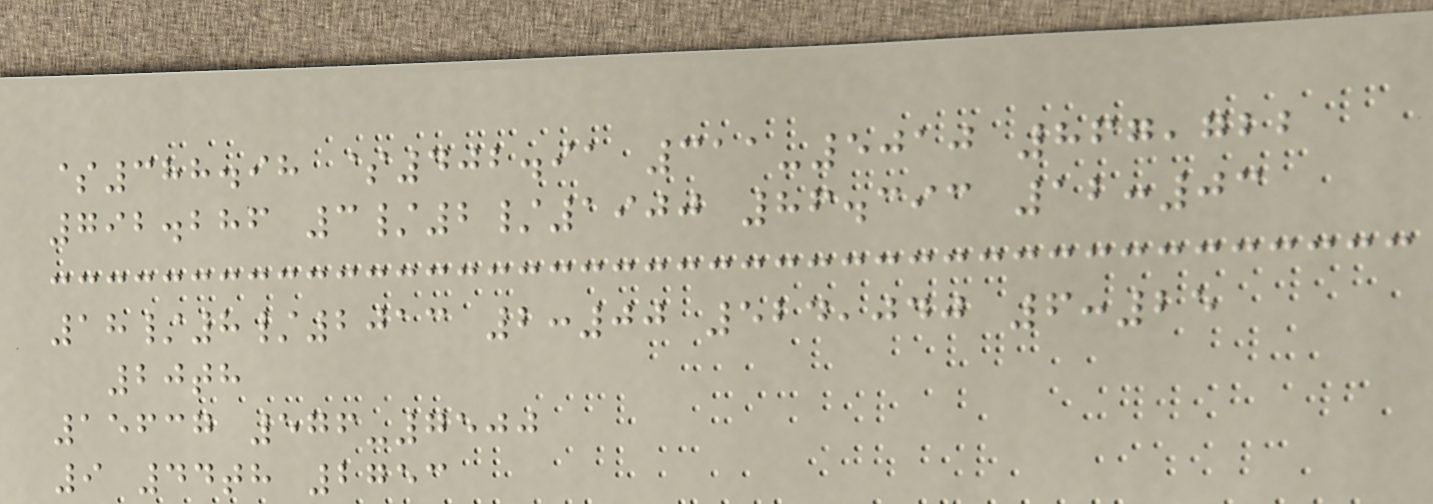$388.98 $402.91 311-5010 867,722
792.286 3/2/1900 86.393 12:03
18/8/2013 2:00 524,040 6:25
20th
15637 576-7500
9 44th 2753
